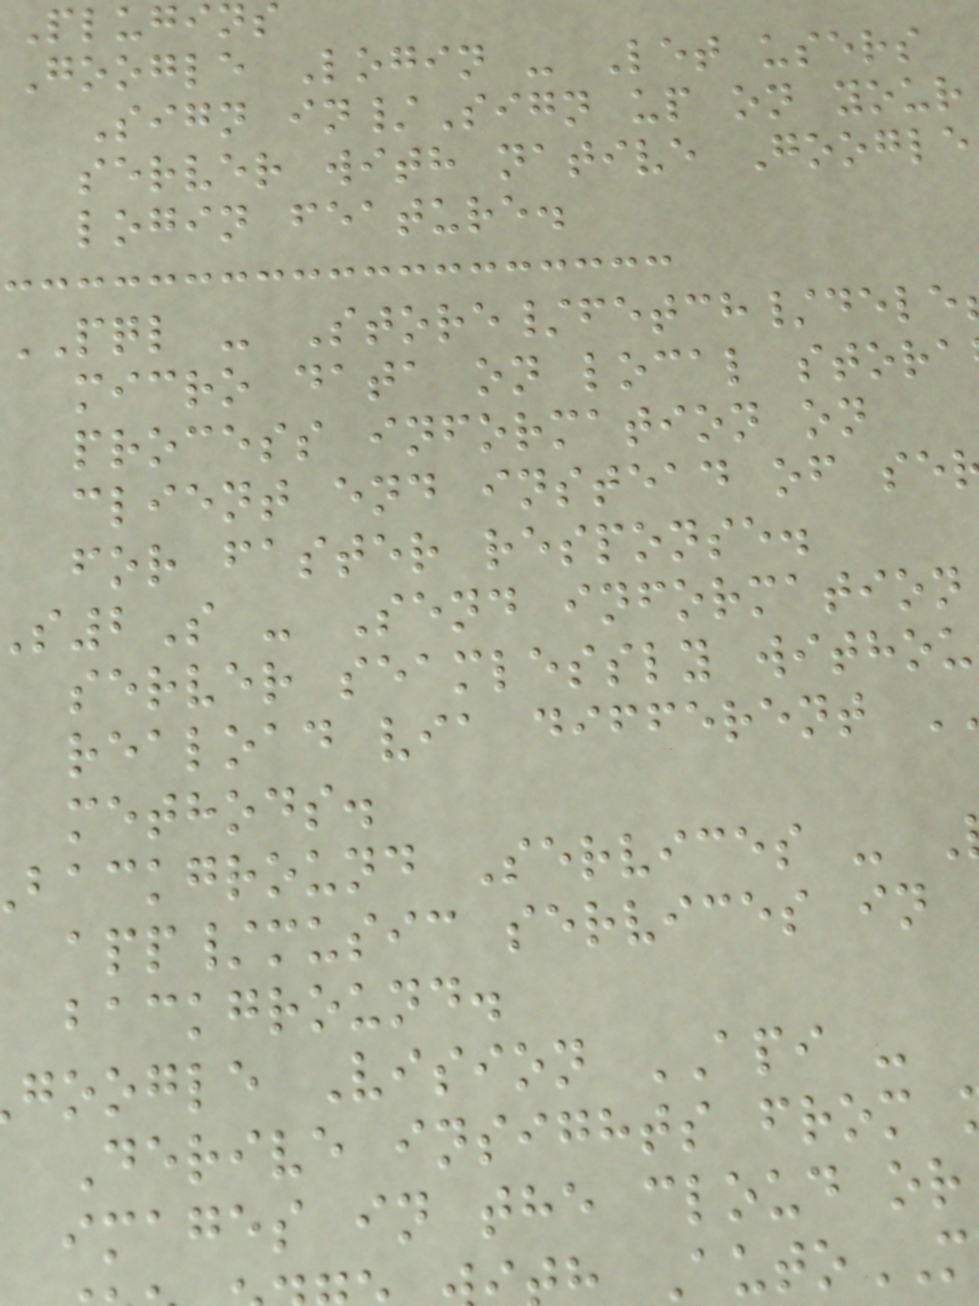Plugins
Google Login - Let users
Sign in/Sign up on your
server with native Google
login feature.
PQL - Store/fetch/dele
micro data on local stora
process information on
client end instead of se
for faster response.
2S - Send information
server seamlessly withou
reaload via different
methods.
background Services -
app/music services in
background.
google Vision API -
Derive insights from
images in the cloud or
